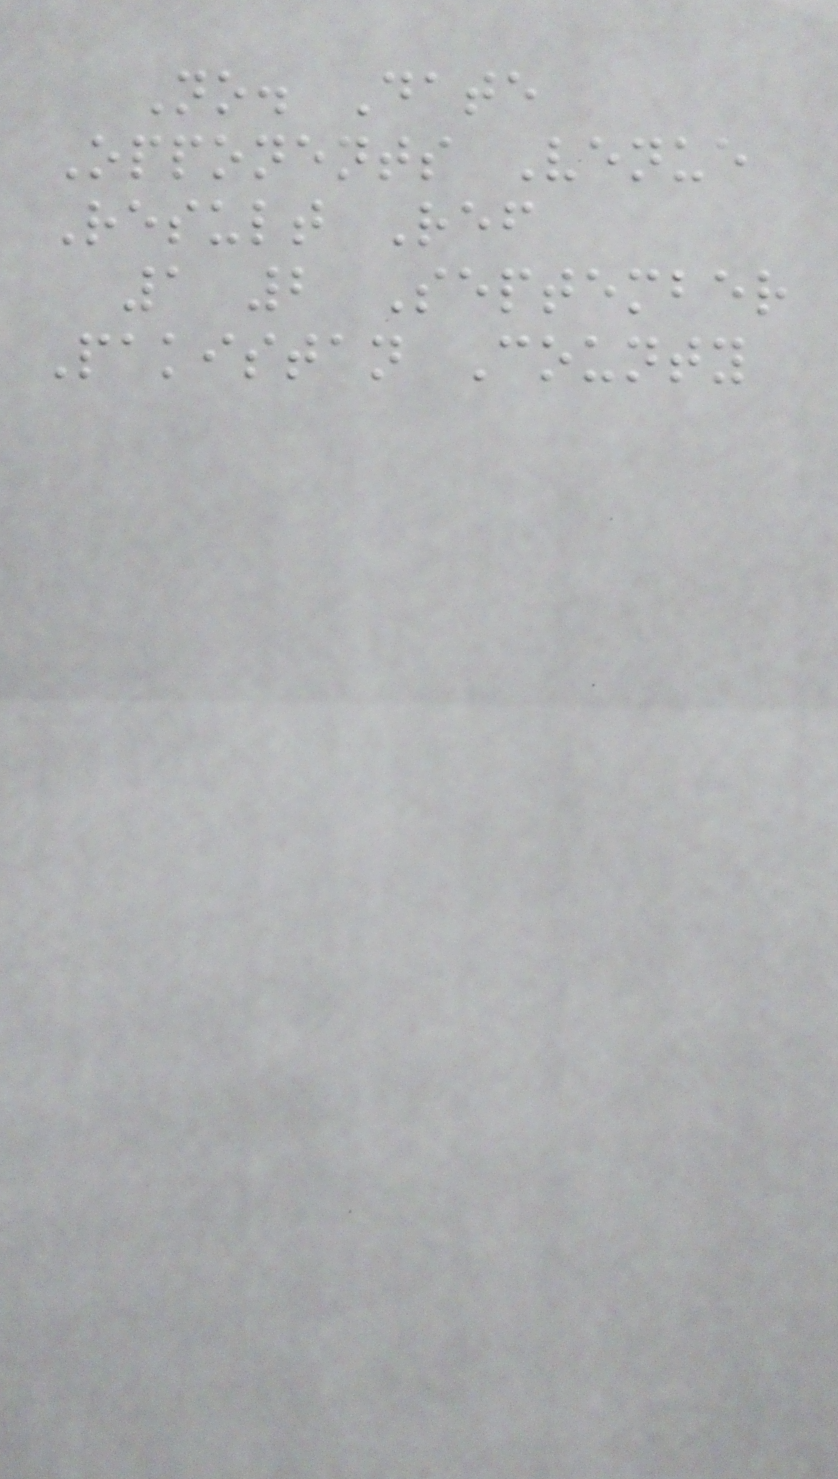No. Date
Opponents Venue
Result Ref
1 2 September
Pakistan County
